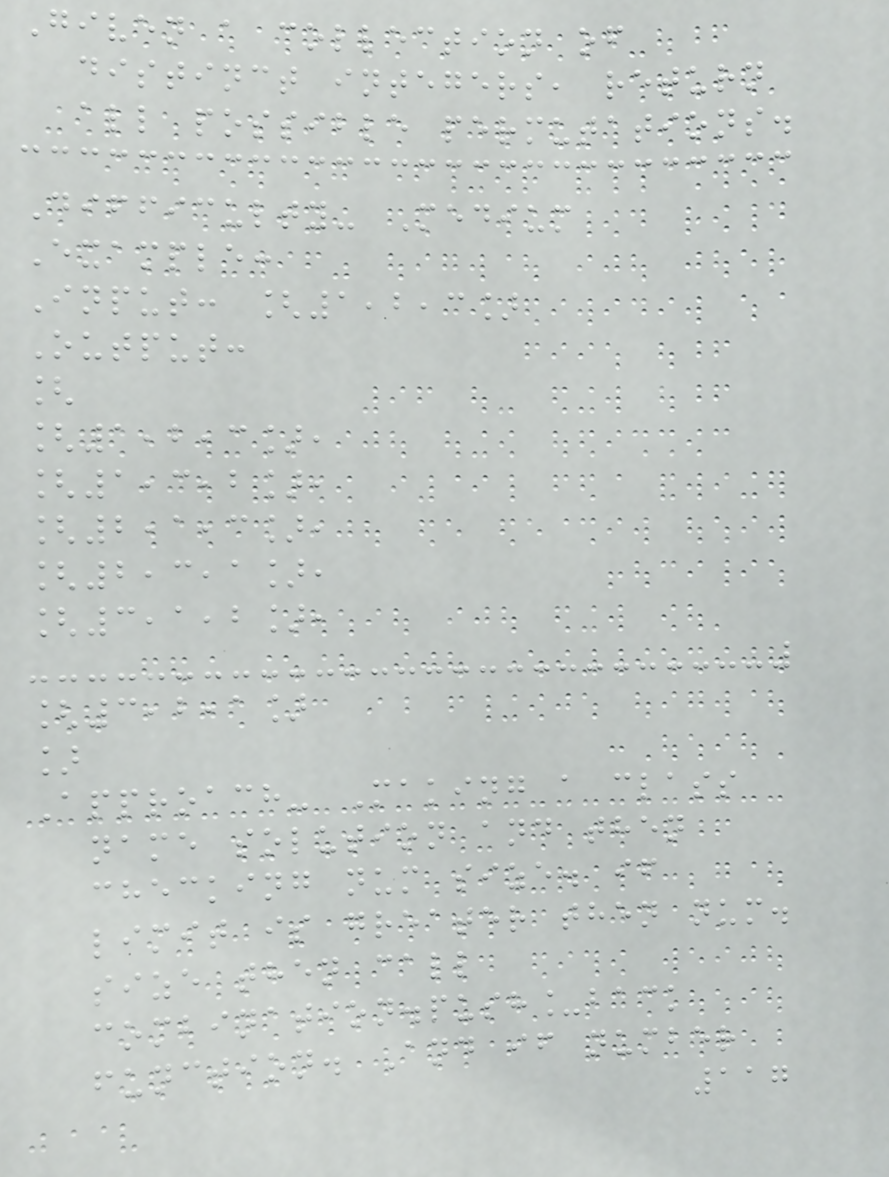Given a collection of
distinct integers, return
all possible permutations.
Difficulty- Medium
Example:
Input: [1,2,3]
Output:
[
[1,2,3],
[1,3,2],
[2,1,3],
[2,3,1],
[3,1,2],
[3,2,1]
]
Approach- Making a class
name solution and then
checking num size. if
limit is greater then num.
size then call
combination.push_back
function. And if number
117
